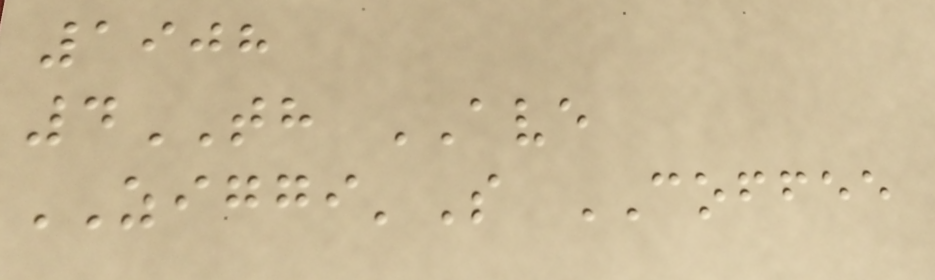1908
4TH AVE
ZIGGI'S COFFEE
